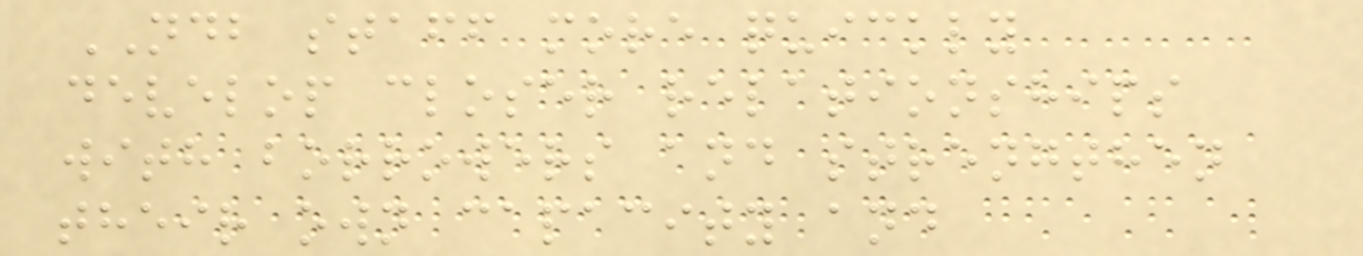NDB staff more quickly
develop closer relationships
with borrowers and strengthen
their own capacity and
